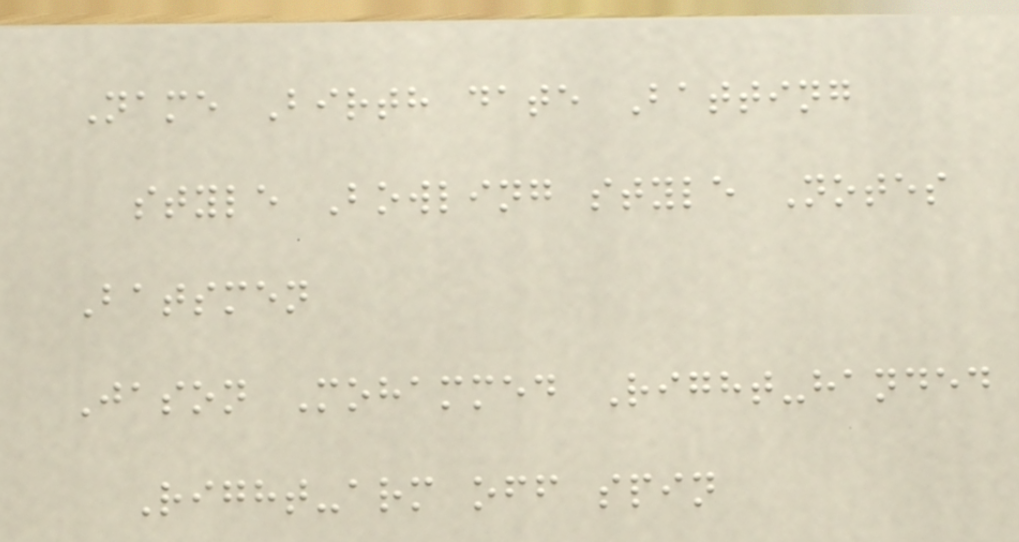Name Birth date Batting
style Bowling style Notes
Batsmen
Jason Mohammed Right-handed
Right-arm off spin
